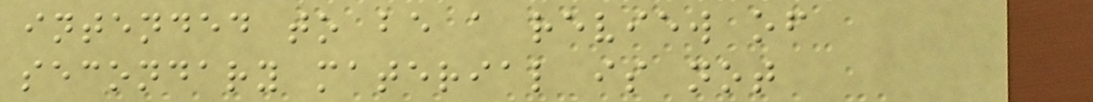intended to be a review of
secondary material is not
